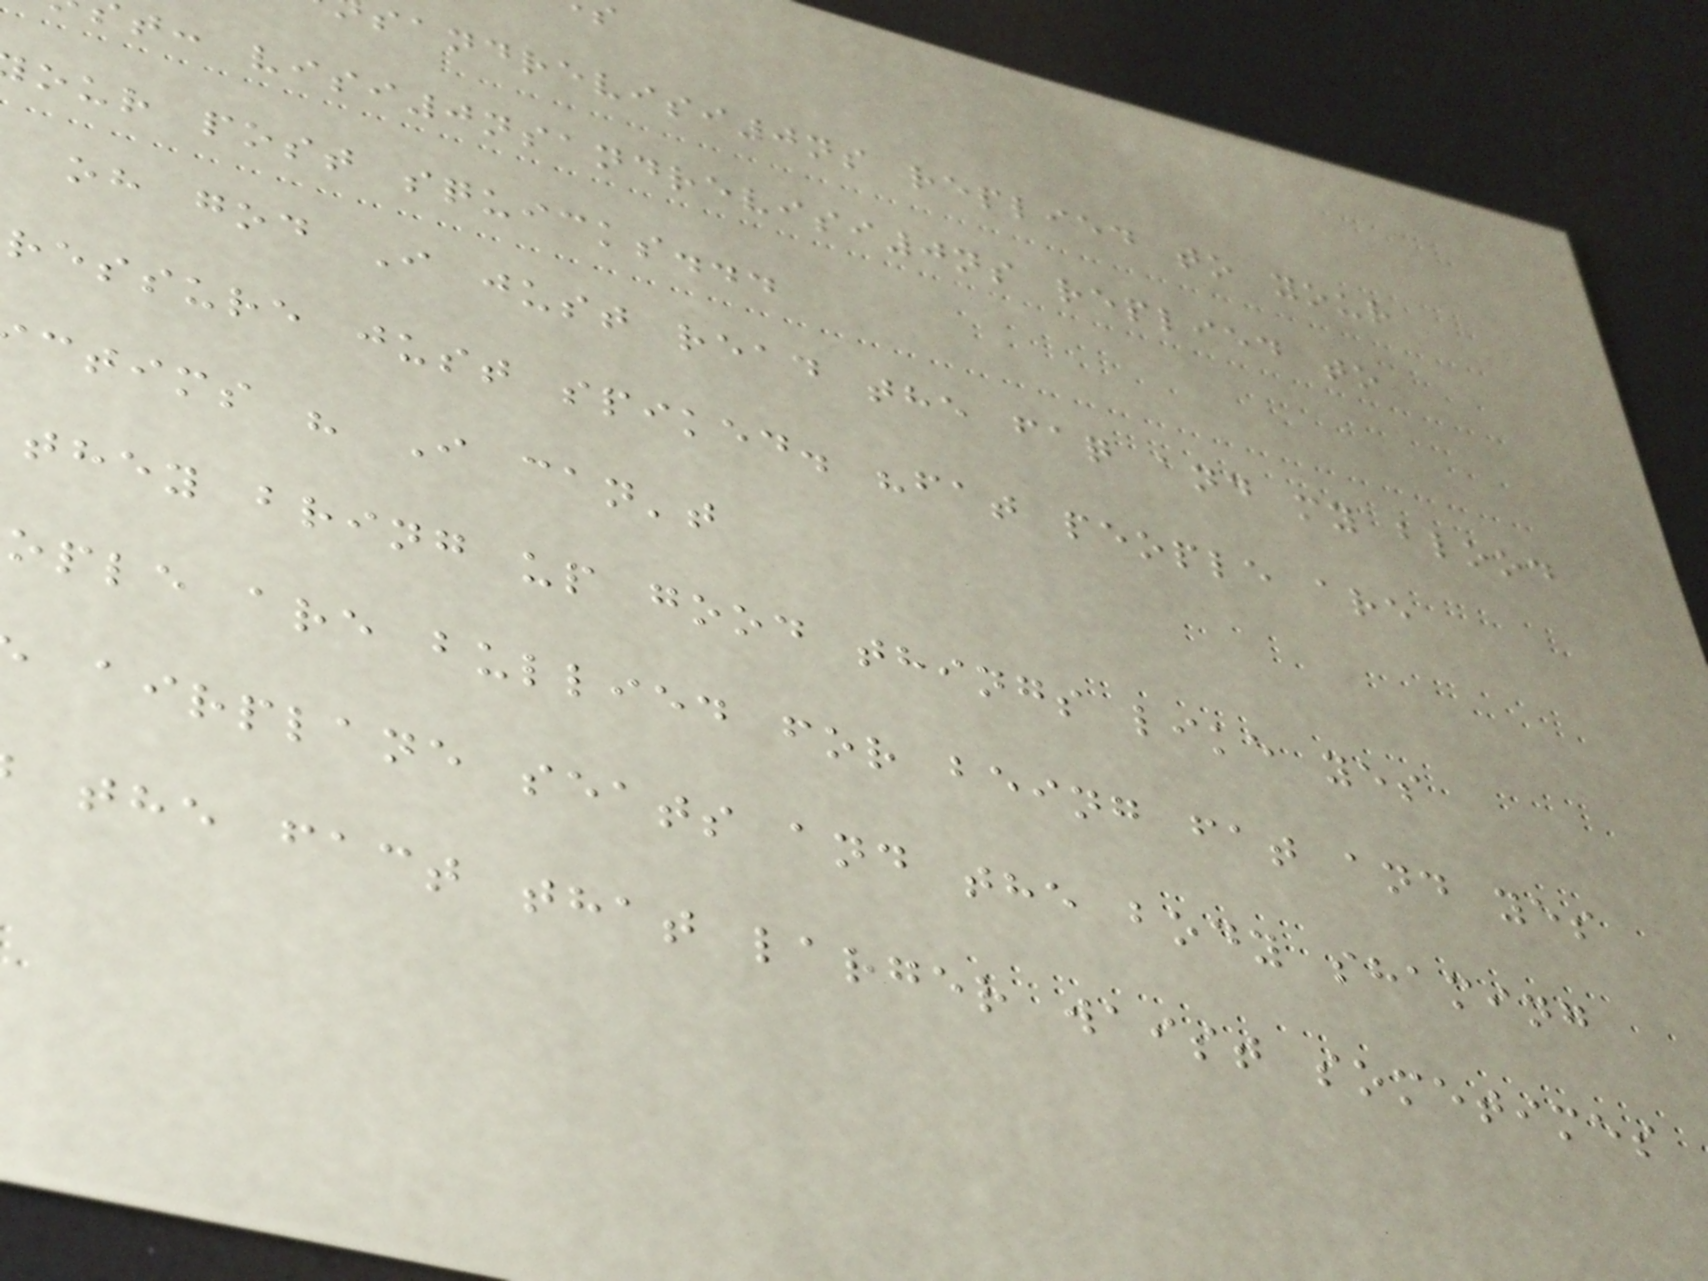sandrevisi0ns replied to your
t: visi0nsandrevisi0ns replied to
our post squicks...
oh god I just read the faq and my blood
ressure just spiked. "fat people are
ctims " I can't
they bring up good things like yes
ople are bullied for being fat and yes
airplane seats and the body shaming
the fact that larger waist sometimes
